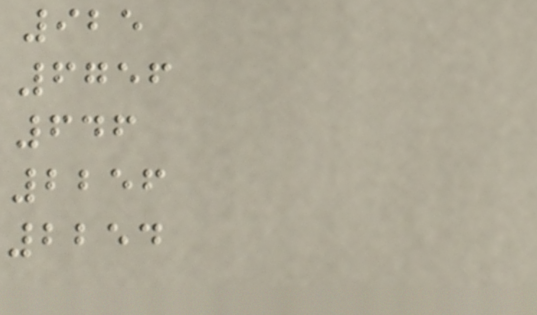925
6756
646
2256
2254
